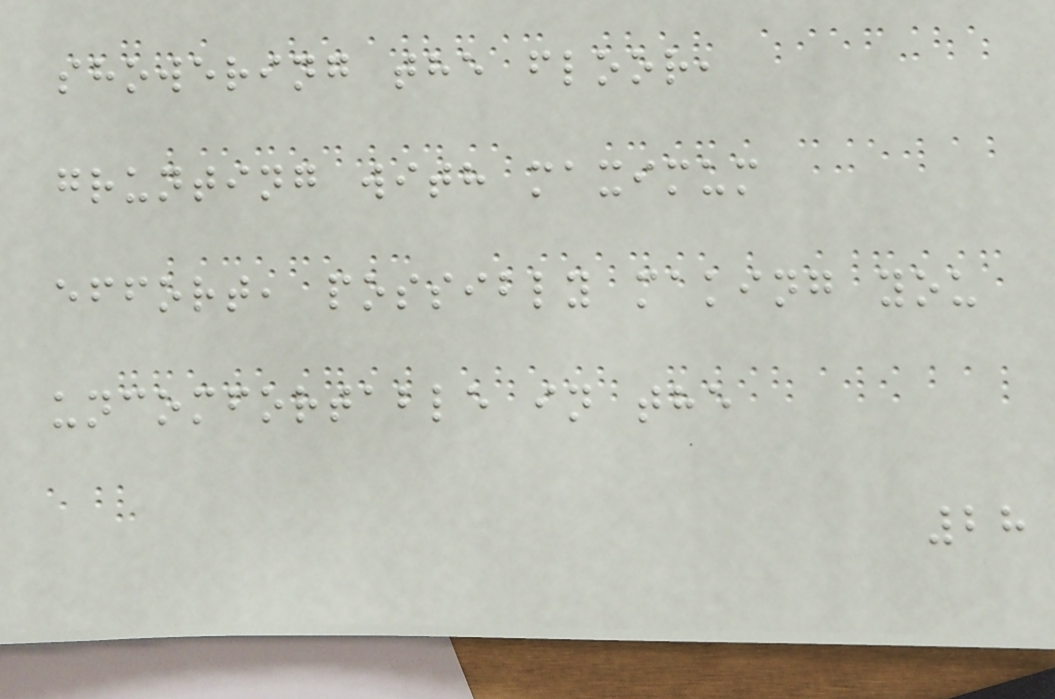showering the floor,
grunting with maximum
effort, possibly making you
uncomfortable in the
28
